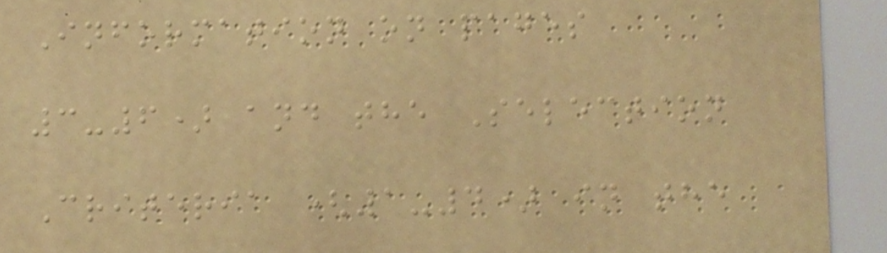Information on pages
3-6) and the Selection
Criteria (1-4) in the
